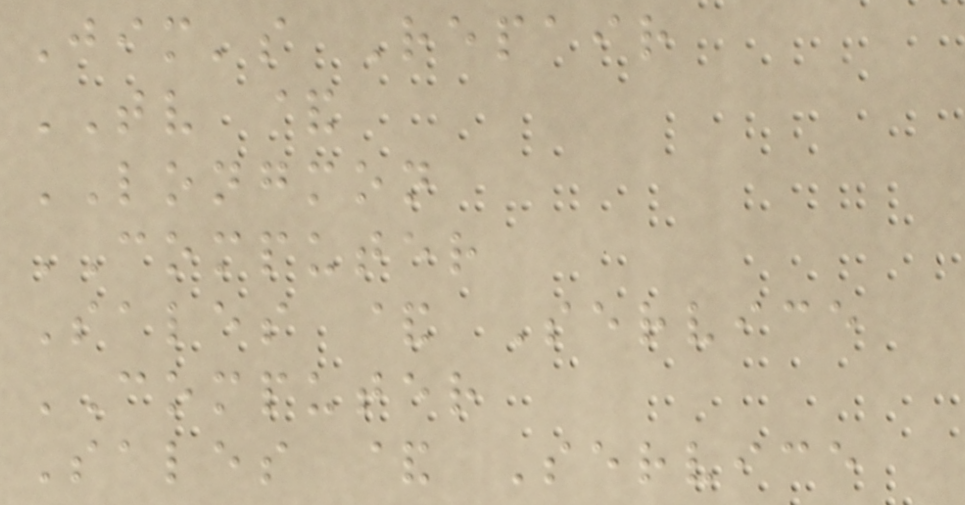Jim's Repair
TV &
LONGMON
COMPUTER
Sales & Service
COMPUTER
Sales & Service
